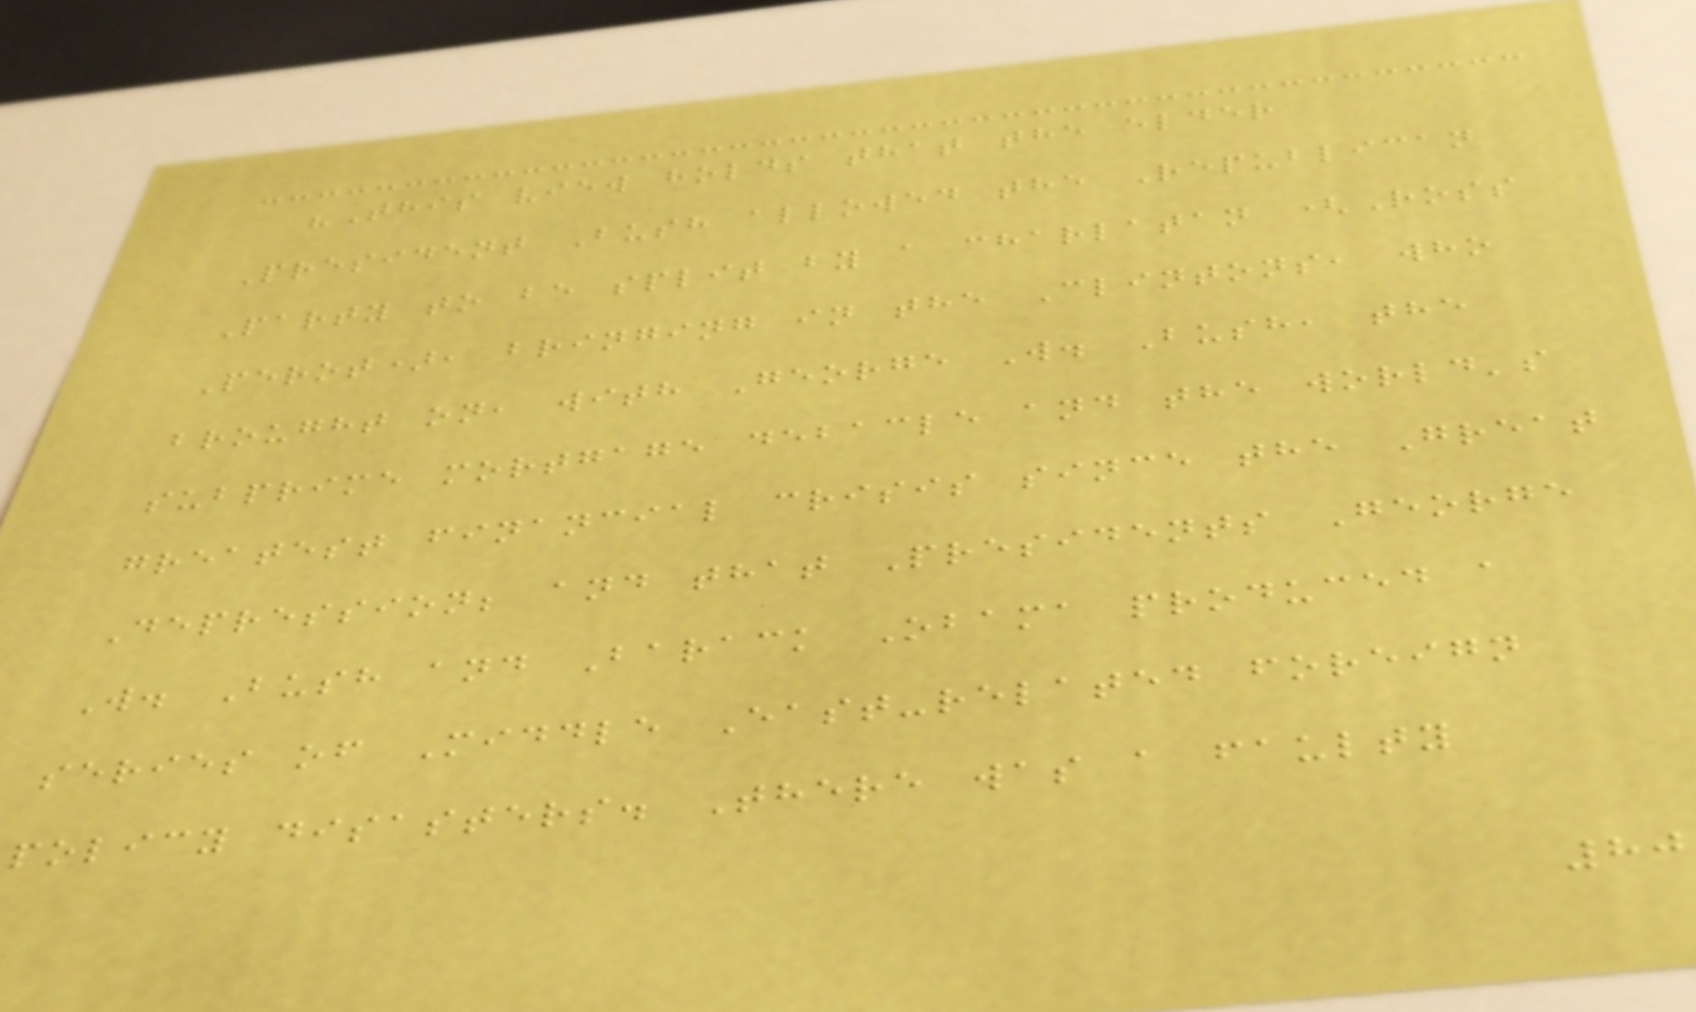"This view holds that the elder
President Bush allowed the Republican
Party to be split by a charlatan (Ross
Perot), bringing in the Clintons, who
brought on, with George W. Bush, the
subprime mortgage debacle and the world's
greatest financial crisis since the Great
Depression; and that Presidents George
W. Bush and Barack Obama produced a
series of Middle East-related foreign
policy disasters. There was a faulty
80
